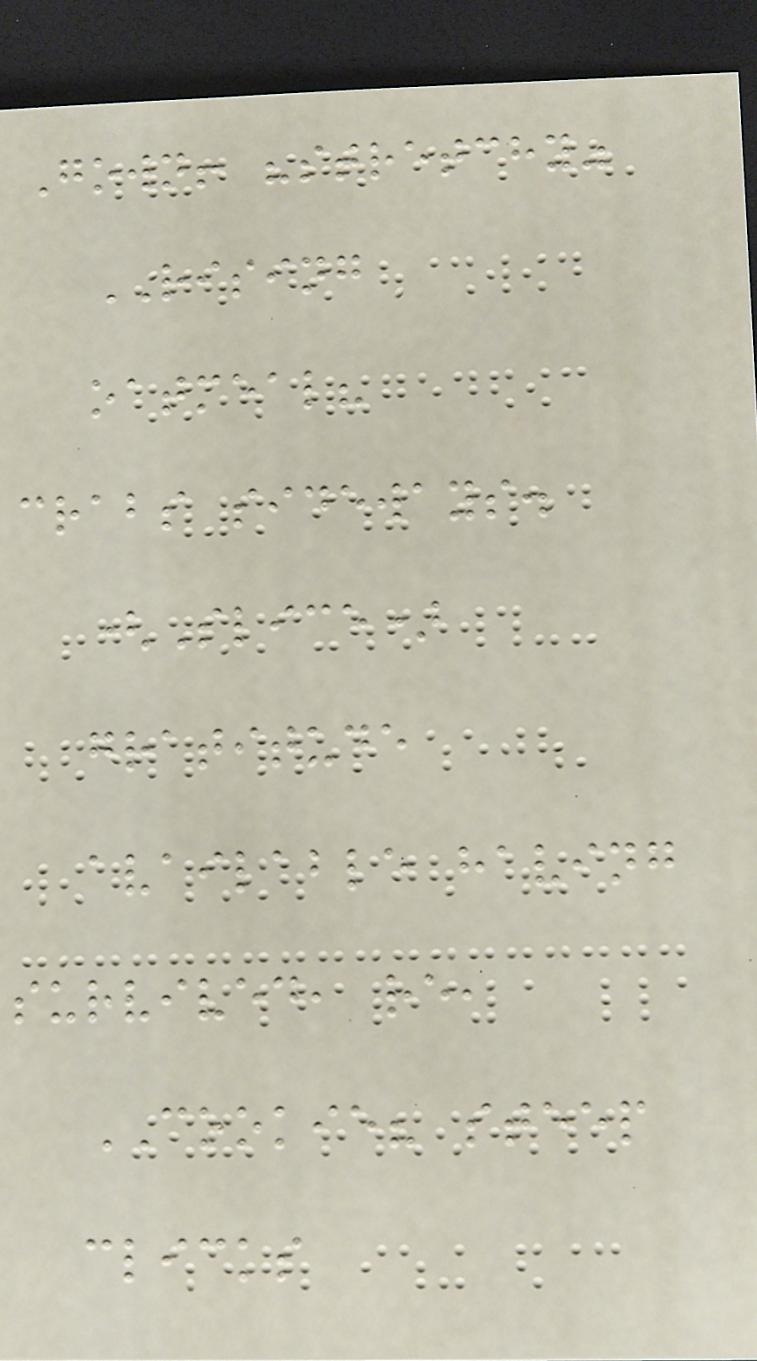Gown! "stretchy"
RISING
oatmeal?
crabs sideways.
(Slice)
gratitude
available having
survived, re,
COOKIE? steep
clicks
